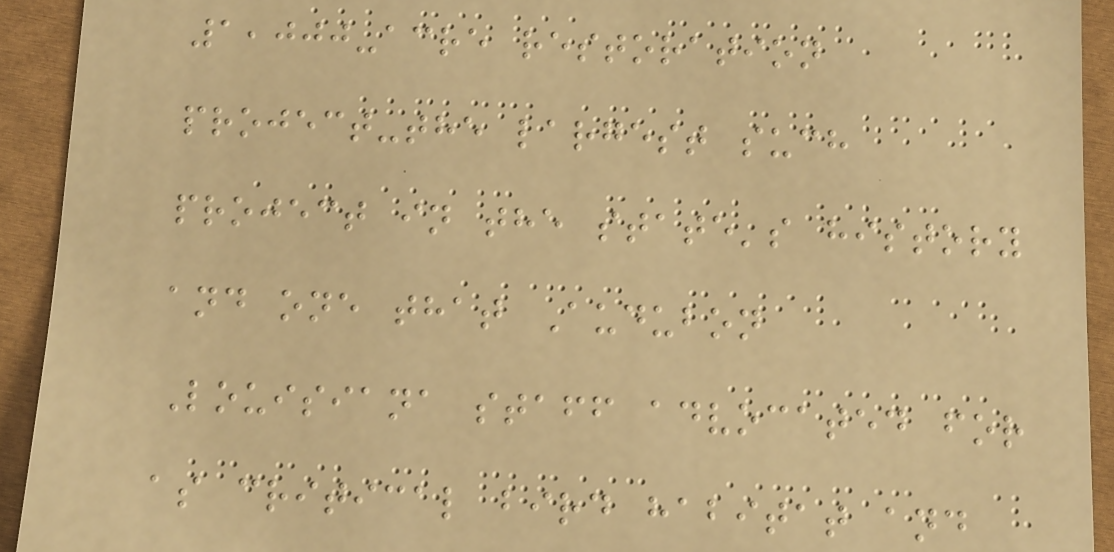1,000-acre restoration
project-the largest such
project in the state's history
and one that Audubon
Louisiana staff advocated for
as critical bird habitat and
